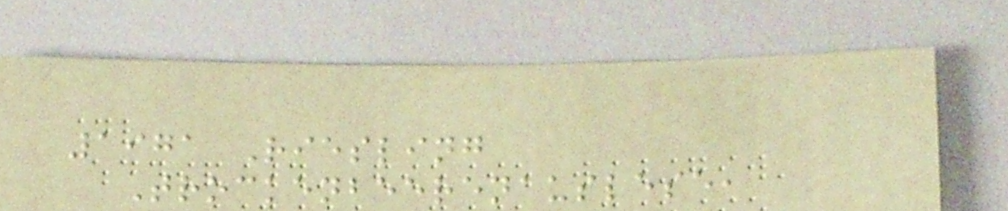1971 Riesling
Trockenbeerenauslese,
